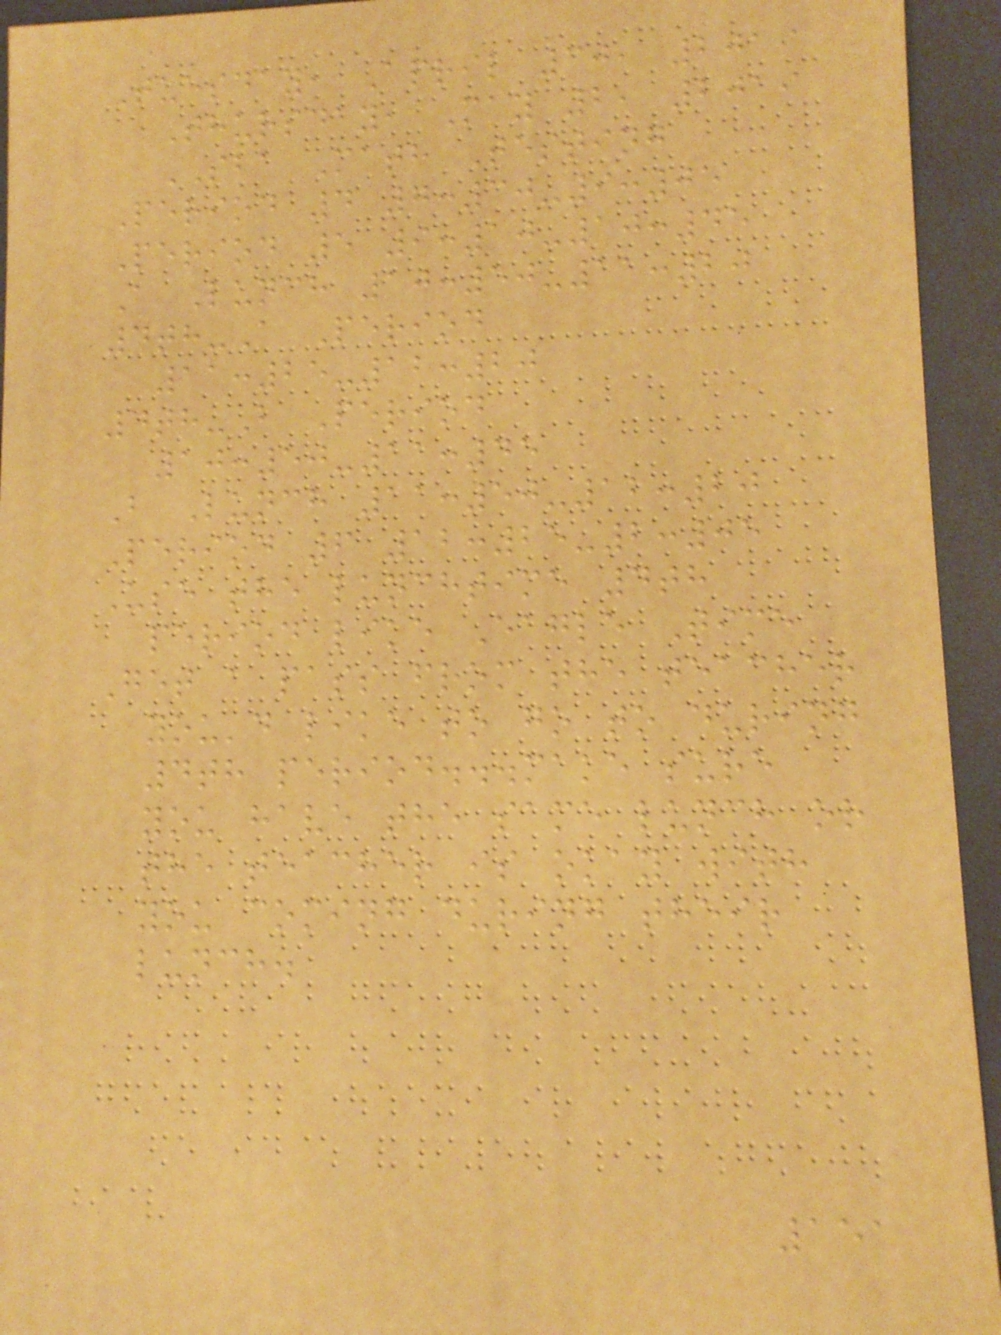Tuesday, April 30, 2019
Thursday, May 2, 2019
SBA Math Testing
Period 4 7:30-9:05
Period 5 9:10-10:45
A Lunch 10:50-11:20
4th-A Period
11:25-12:20
4th-B Period
10:50-11:45
B Lunch 11:50-12:20
Period 6 12:25-2:05
Use the lunchtime 4th
period like Eagle Time
Get a pass from the teacher
you'd like to go to during
4th period...make sure
you have the same lunch or
the teacher is okay with
you coming during their
lunch.
151
